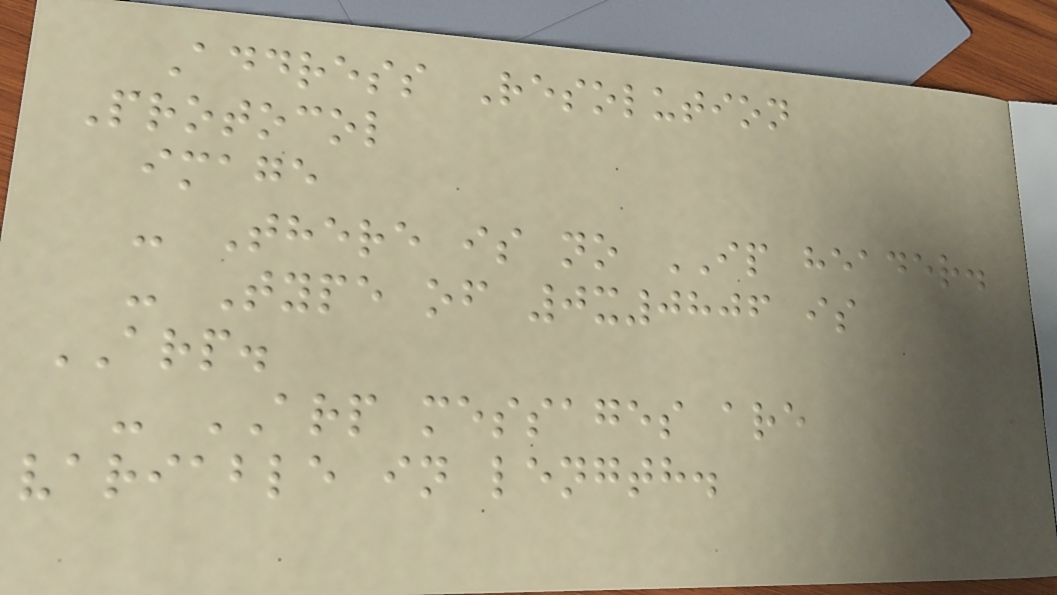Address Resolution
Protocol
image
- There is no IP header.
- Type of 0x0806 is
ARP.
- ARP messages are
variable in length.
